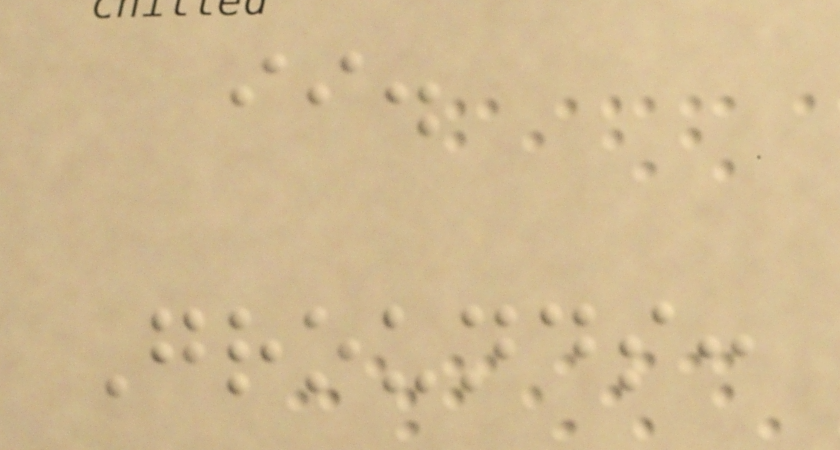ii.
Grounds:
